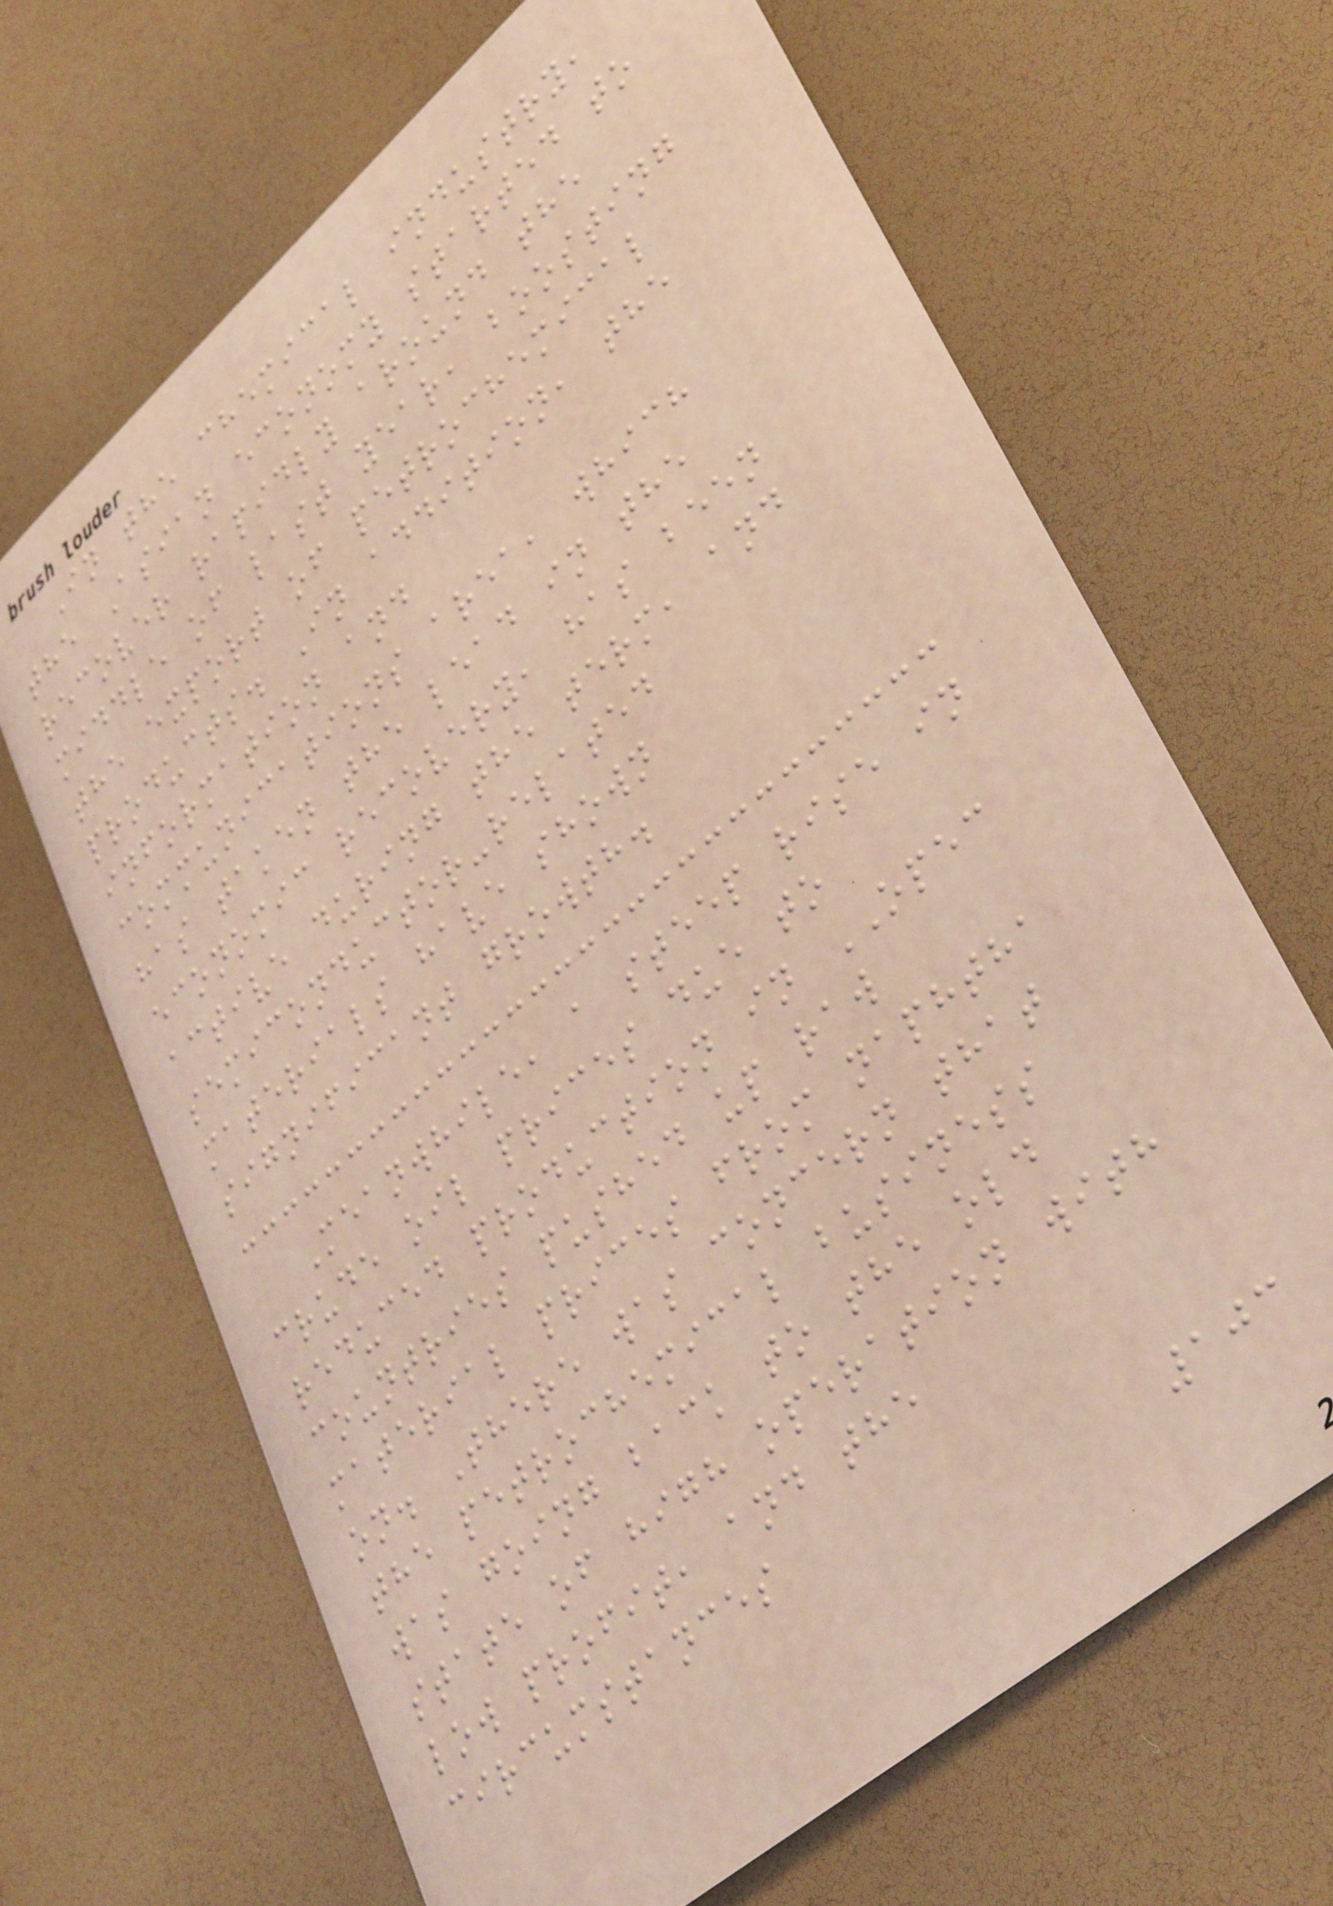In the chemical industry,
the Asian economy started to
recover rapidly around the
middle of last year, boosting
the export of petrochemical
products. In addition, the
information and
communications area, which
has taken the lead in the
economic recovery, has been
active during the term, and
semiconductor-related
materials have shown
significant growth.
Meanwhile, a steep rise in
crude oil prices due to
reduced production in OPEC
countries pushed up raw
material prices from naphtha
on. There was concern that
the petrochemical business
was going back to the old
state of high operation with
low profit, and the
circumstances
103
